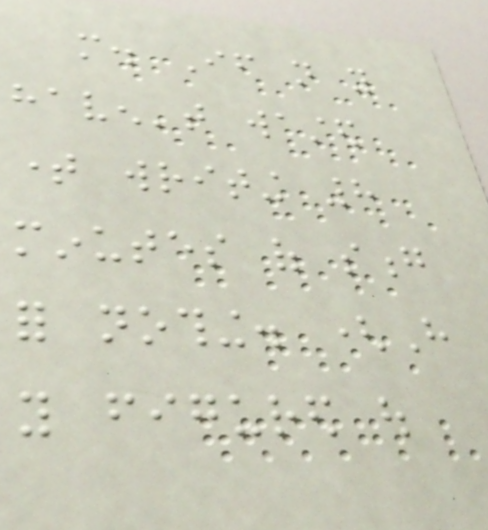more. If not you
haven't wasted
time writing 8
minutes of song
for nothing. (Have
you figured out
